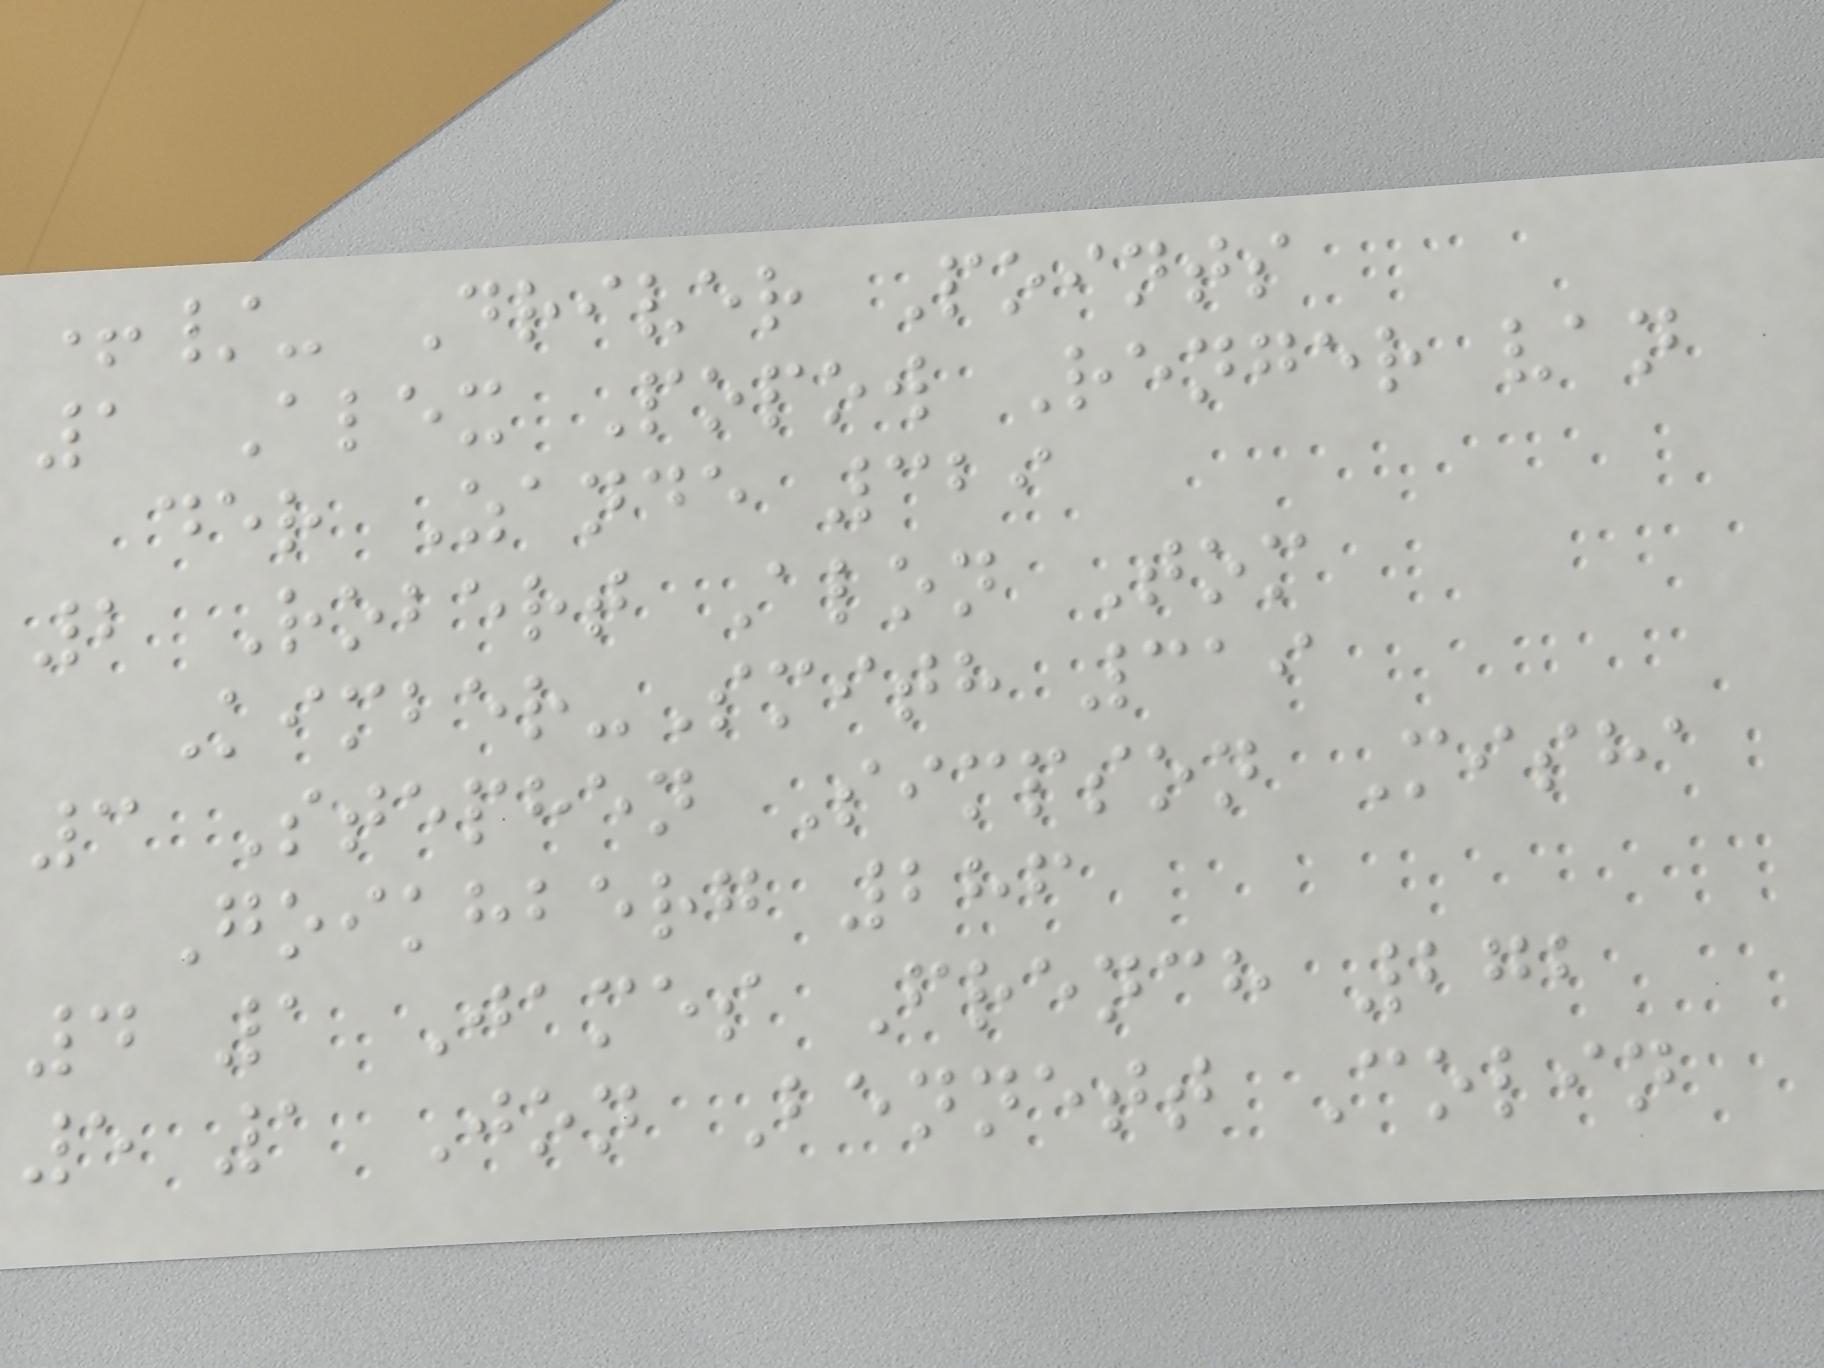+/- Driver Points
1 Alex Popow Renger van
der Zande 329
2 Robert Alon Tom
Kimber-Smith 319
3 Stephen Simpson Misha
Goikhberg 286
4 1 James French 272
5 1 Jon Bennett Colin
